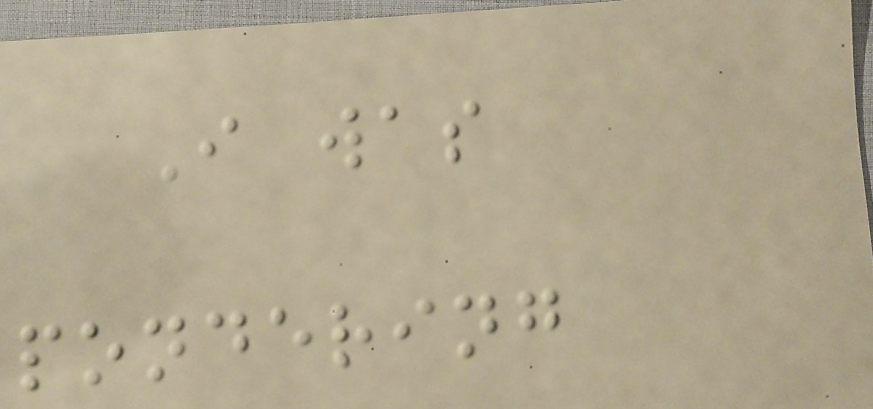I was
pondering
